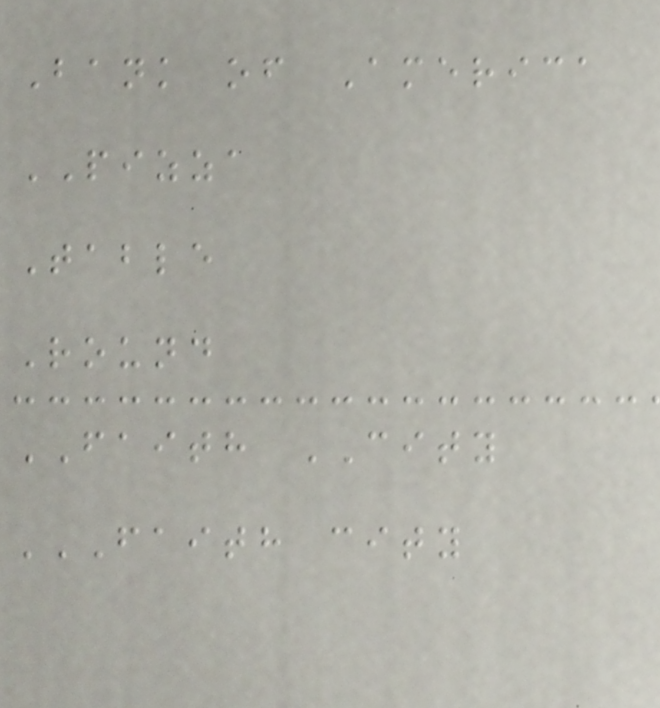Bank of America
PIZZA
Table
Round
FAITH CITY
FAITH CITY
